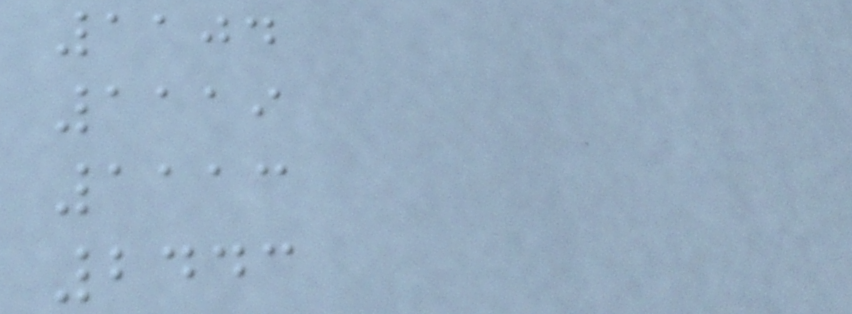1104
1119
1113
2443
